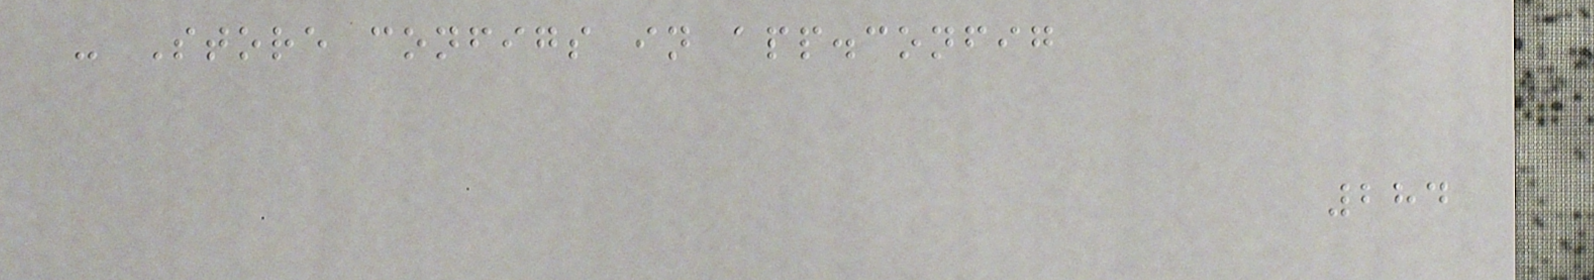- Store configs in app.config
284
